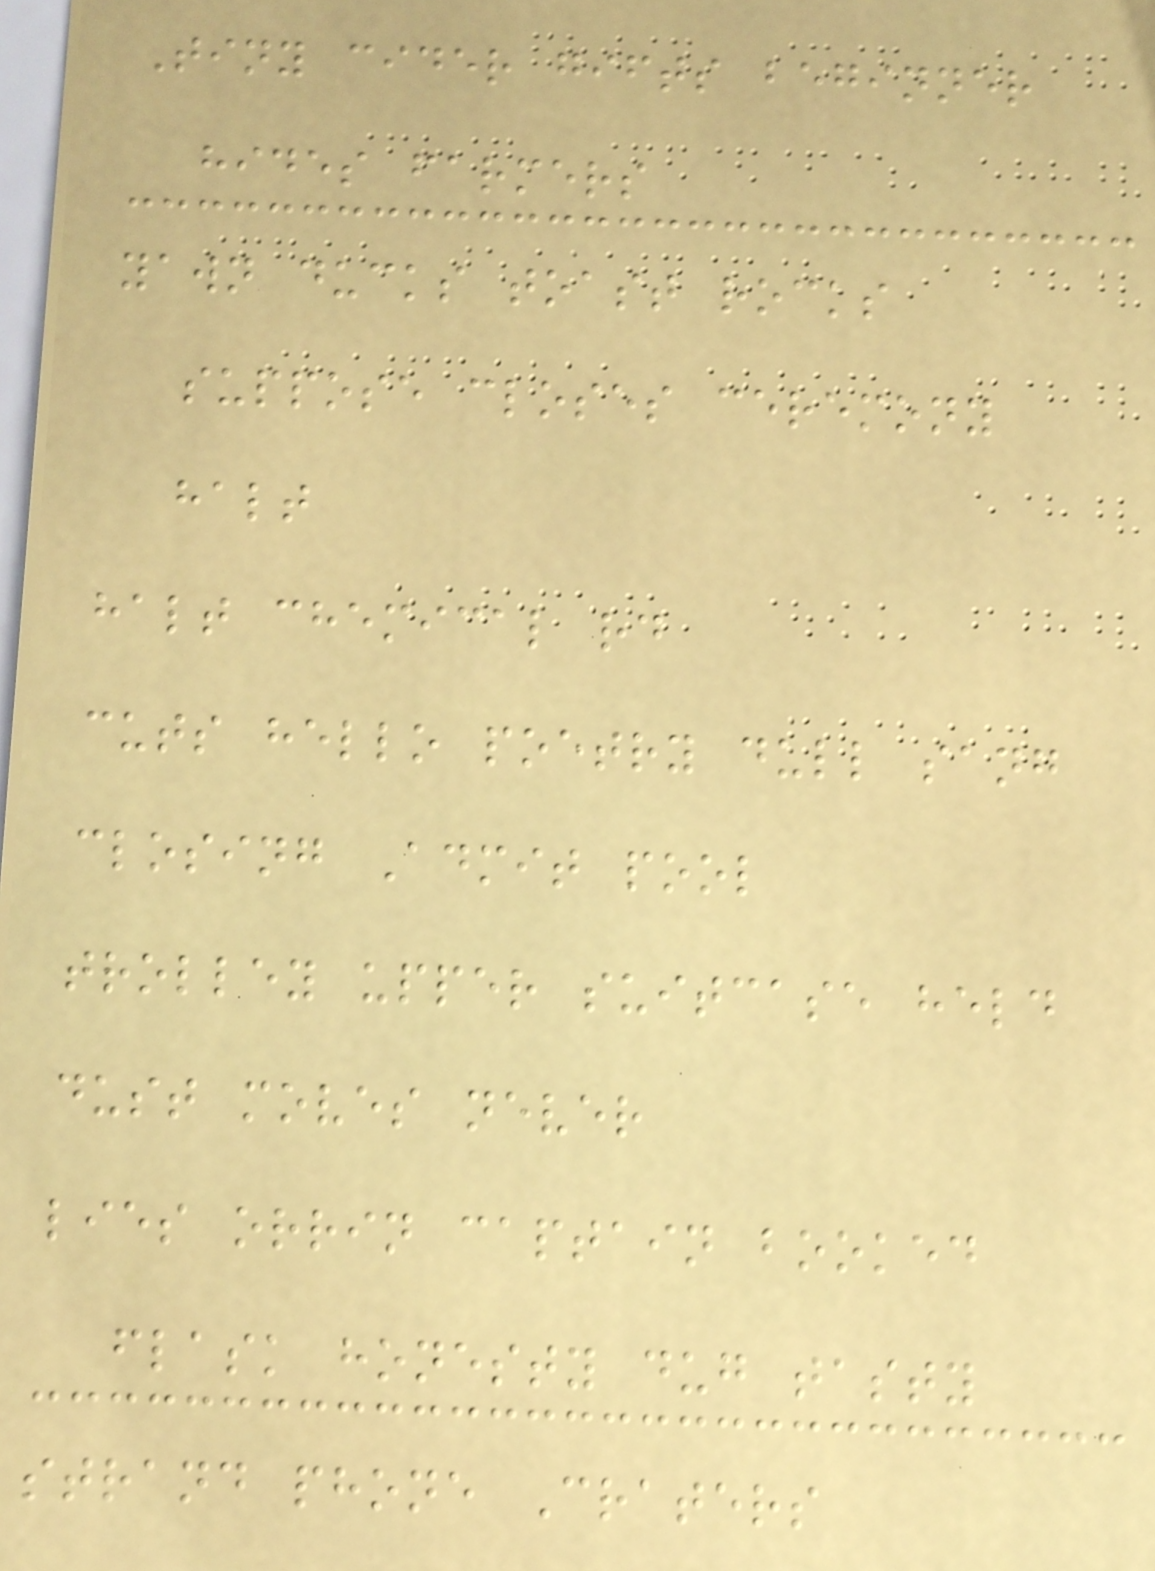Tiny cider gifts beginner
hides farmers
yawn ducks toast rocks
suppose closes ceremony
halt
halt chemical rd
cuts hello poetry dull sang
closing Admit pool
trolley upper suitcase held
dust moves never
lies orrin captain booked
flask honesty dug tasty
strand phone Craters
